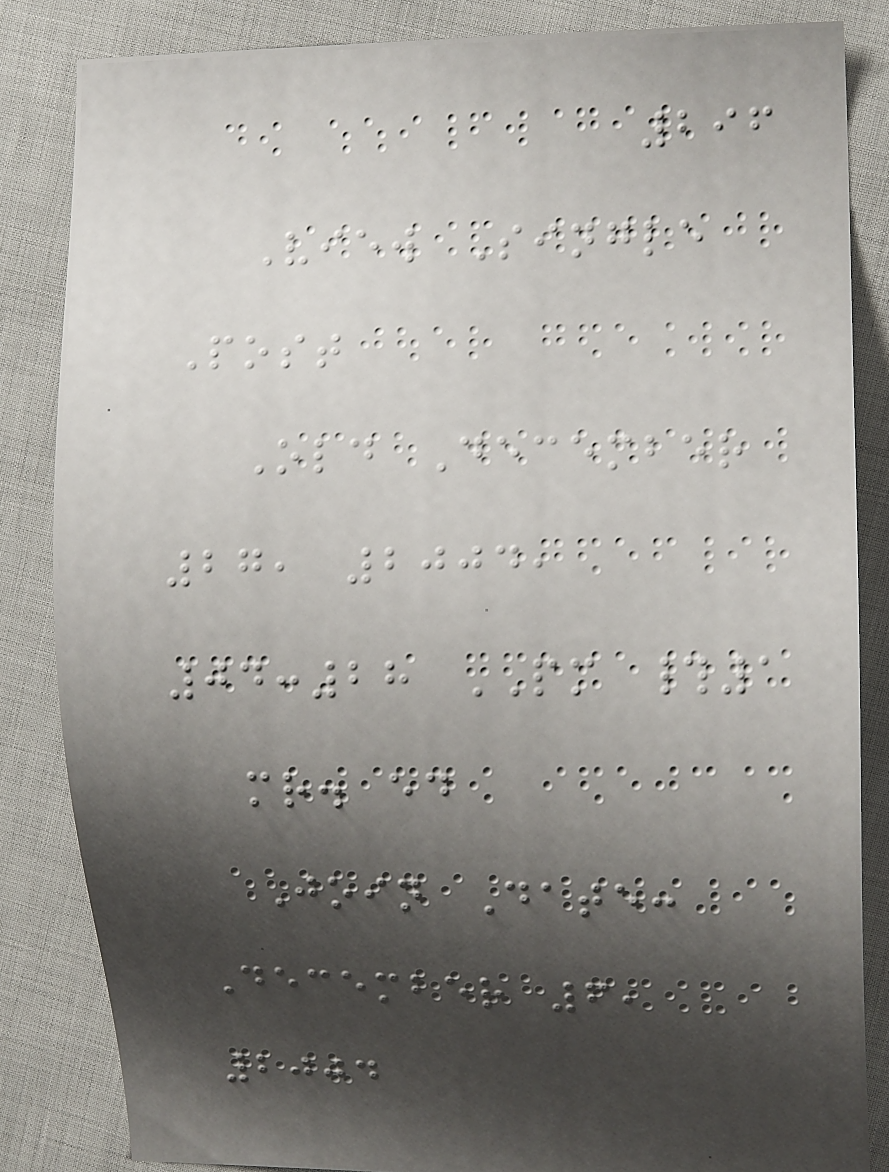296
View Single
Post
Old December
27, 2004,
04:28 PM #1
mr. ed
Join Date:
December 6,
2004
